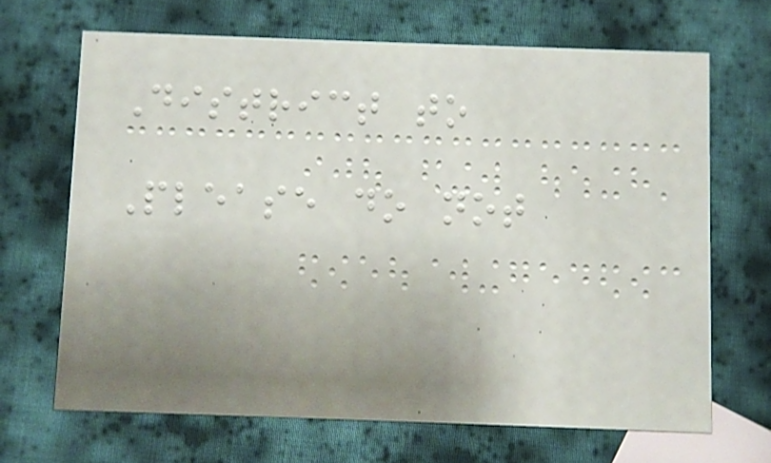District to
Please do not
